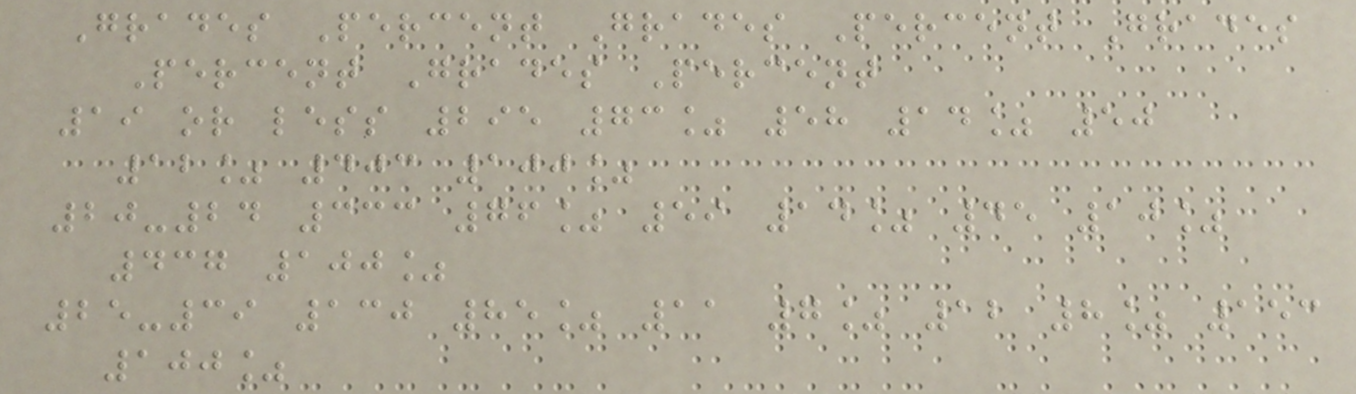Grades Percent Grades Percent Grades
Percent Grades Percent
19 or less 295 73% 58 14% 50
12% 403 100%
20-24 333 76% 59 14% 45 10%
437 100%
25-39 130 85% 11 7% 12 8% 153
100%
